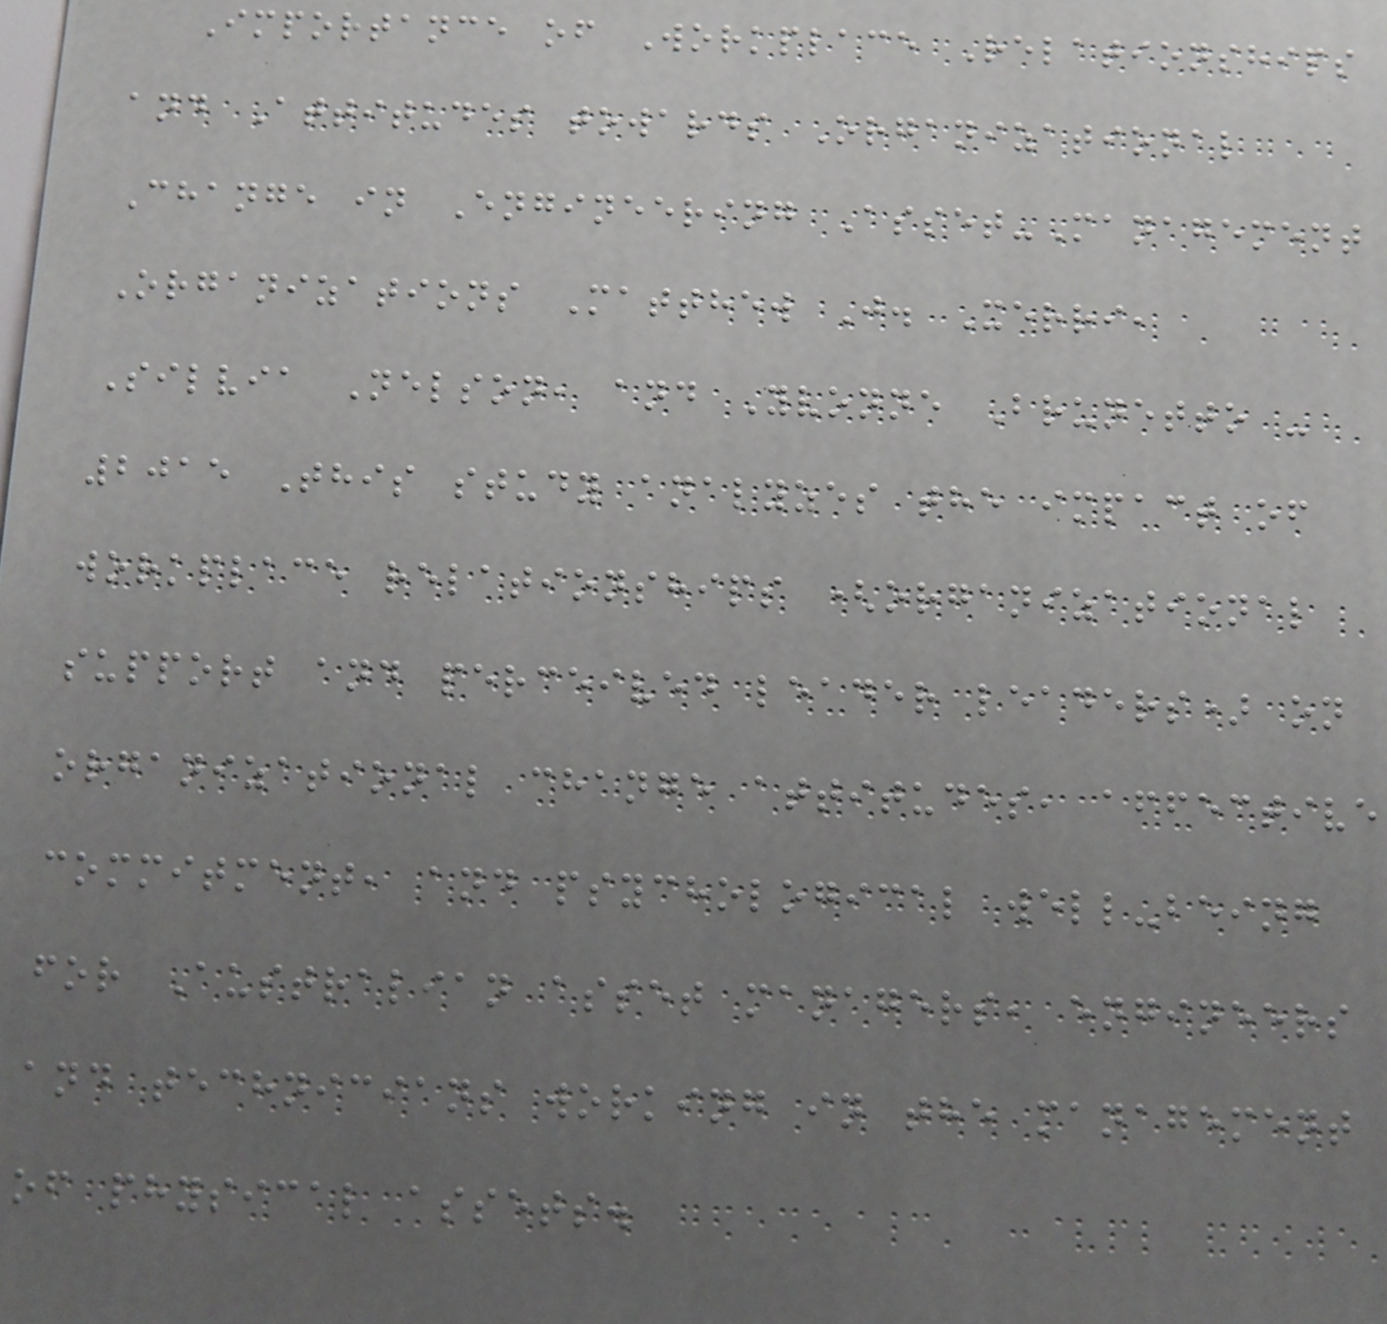Importance of Workplace Relationships
and Attitudes towards Organizational
Change in Engineering Asset-Management
Organizations Matthew J. Xerri,
Silvia Nelson, and Yvonne Brunetto -
2015 This study analyzes the impact of
workplace relationships (organizational
support and perceived leader leaders) on
organizational change attitudes, affective
commitment, and psychological well-being
for Australian asset managers, engineers
and technicians working in the management
of physical assets.
